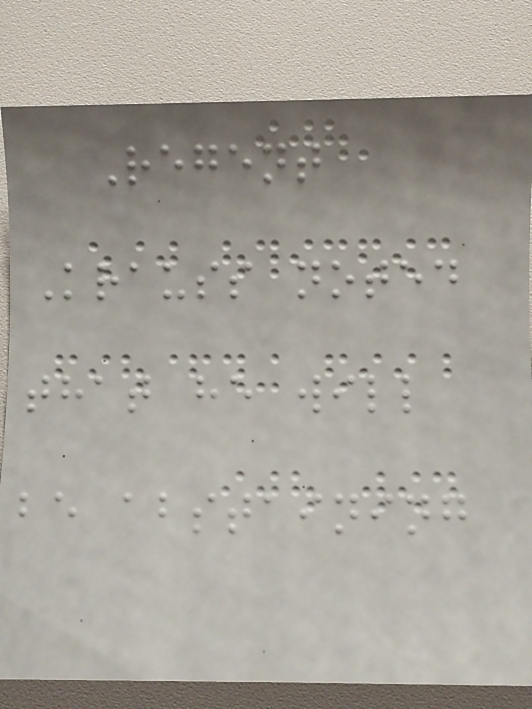Regent
Krauss noted
that he will
be abstaining
